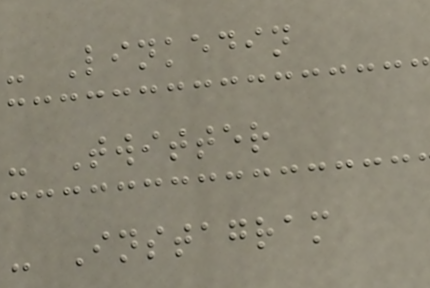- Linkedin
- Twitter
- Instagram
